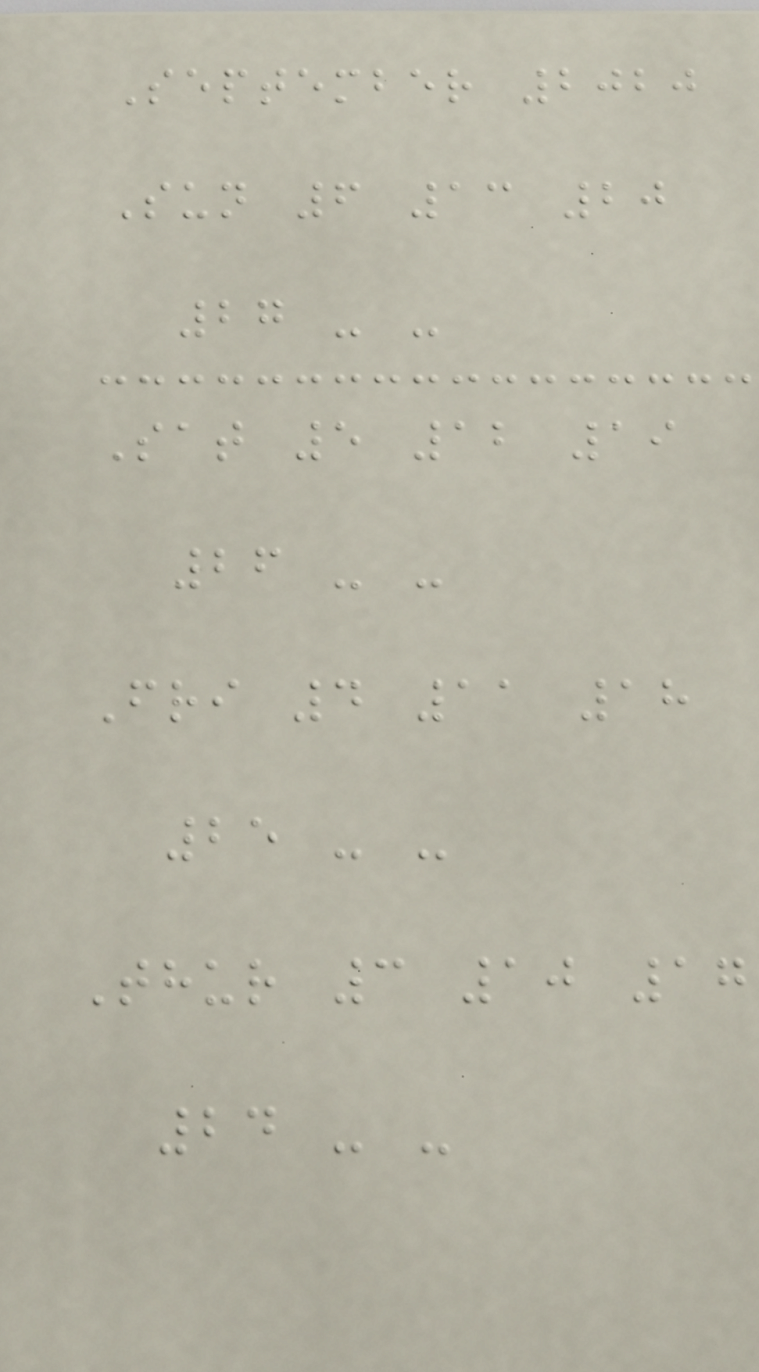September 2020
Sun 6 13 20
27 - -
Sat 5 12 19
26 - -
Fri 4 11 18
25 - -
Thur 3 10 17
24 - -
